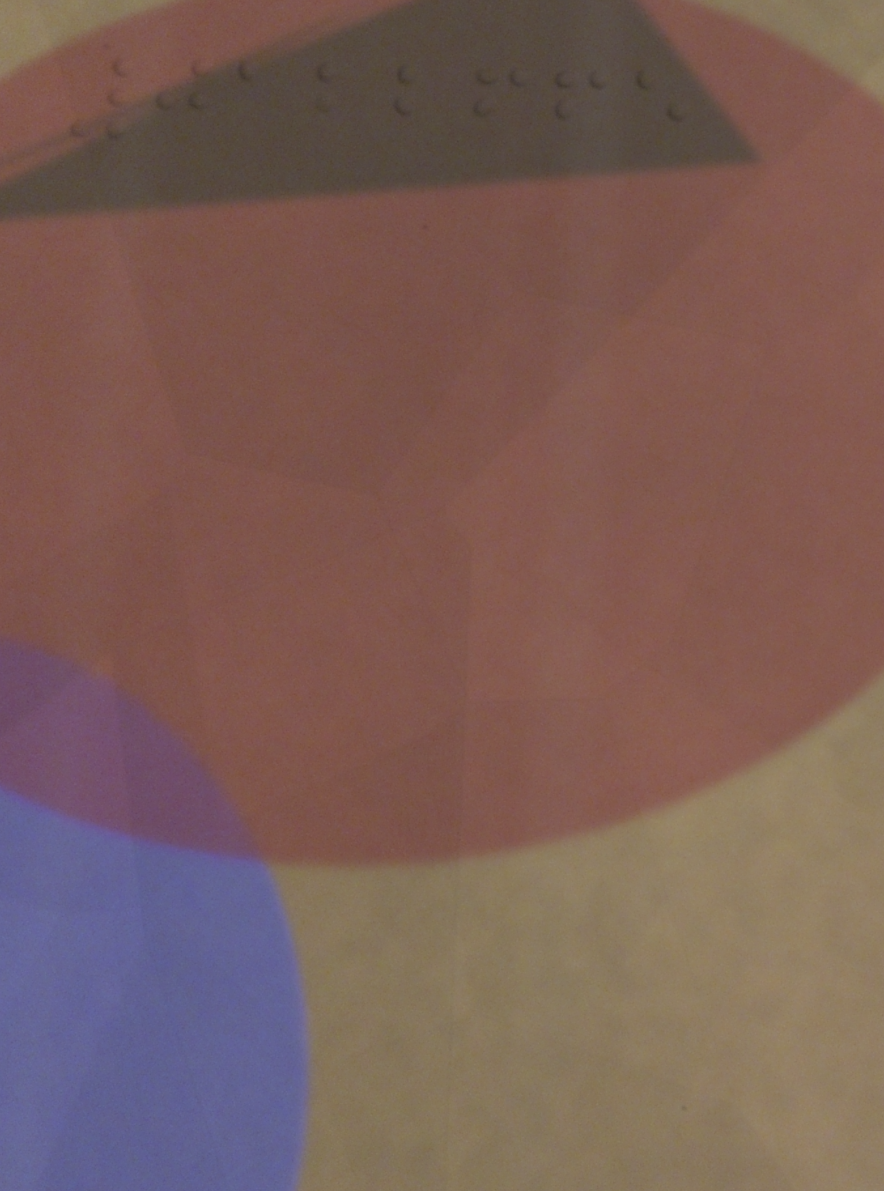0122665
